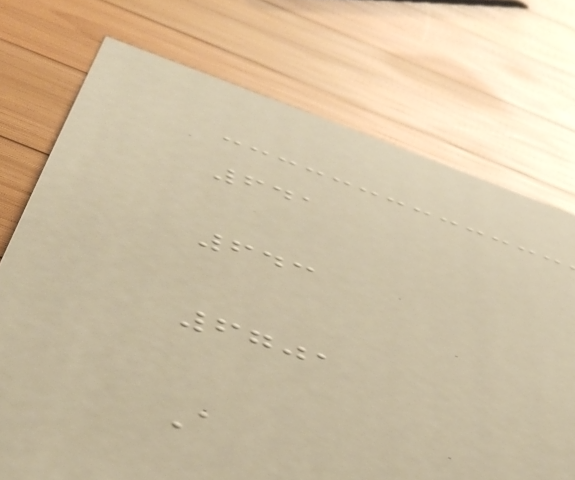641
643
6701
A
